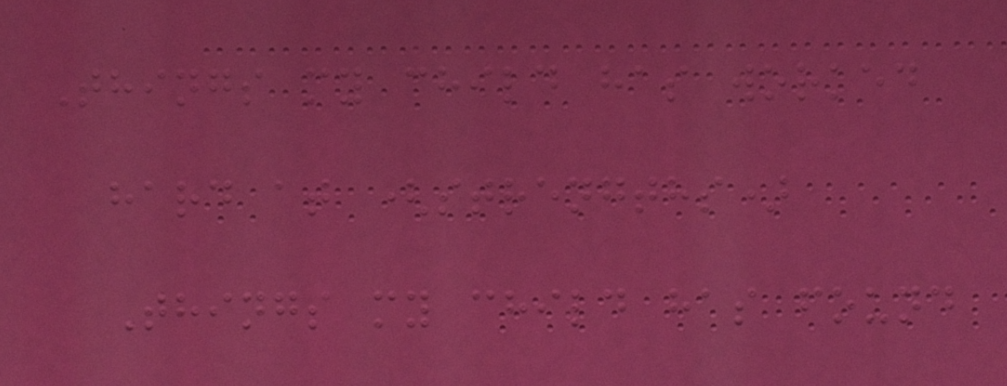Things my child has worked
hard at (strengths)
Things my child has found
